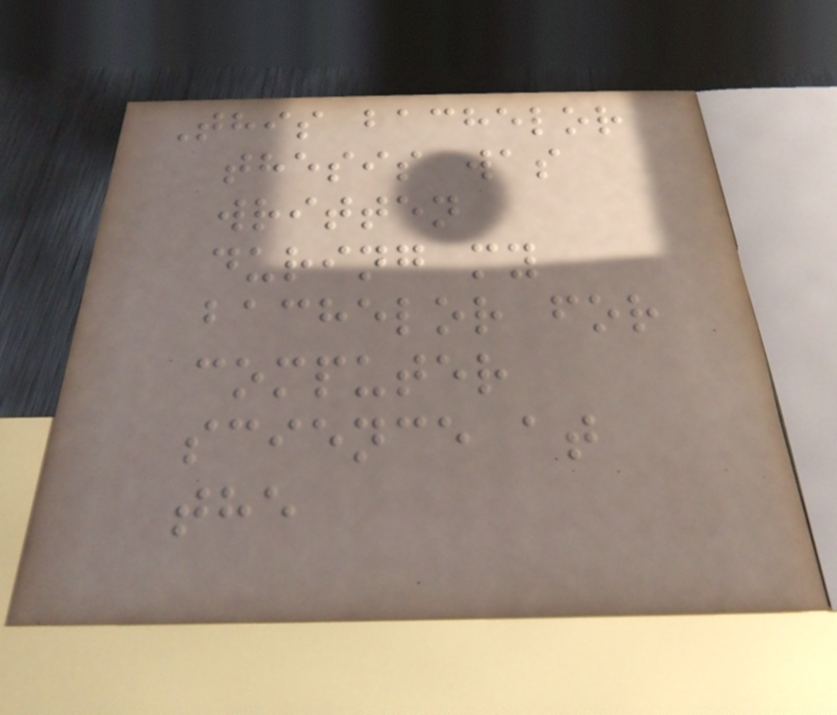This bachelor
thesis was
written
during my
bachelor for
computer
science at
the
